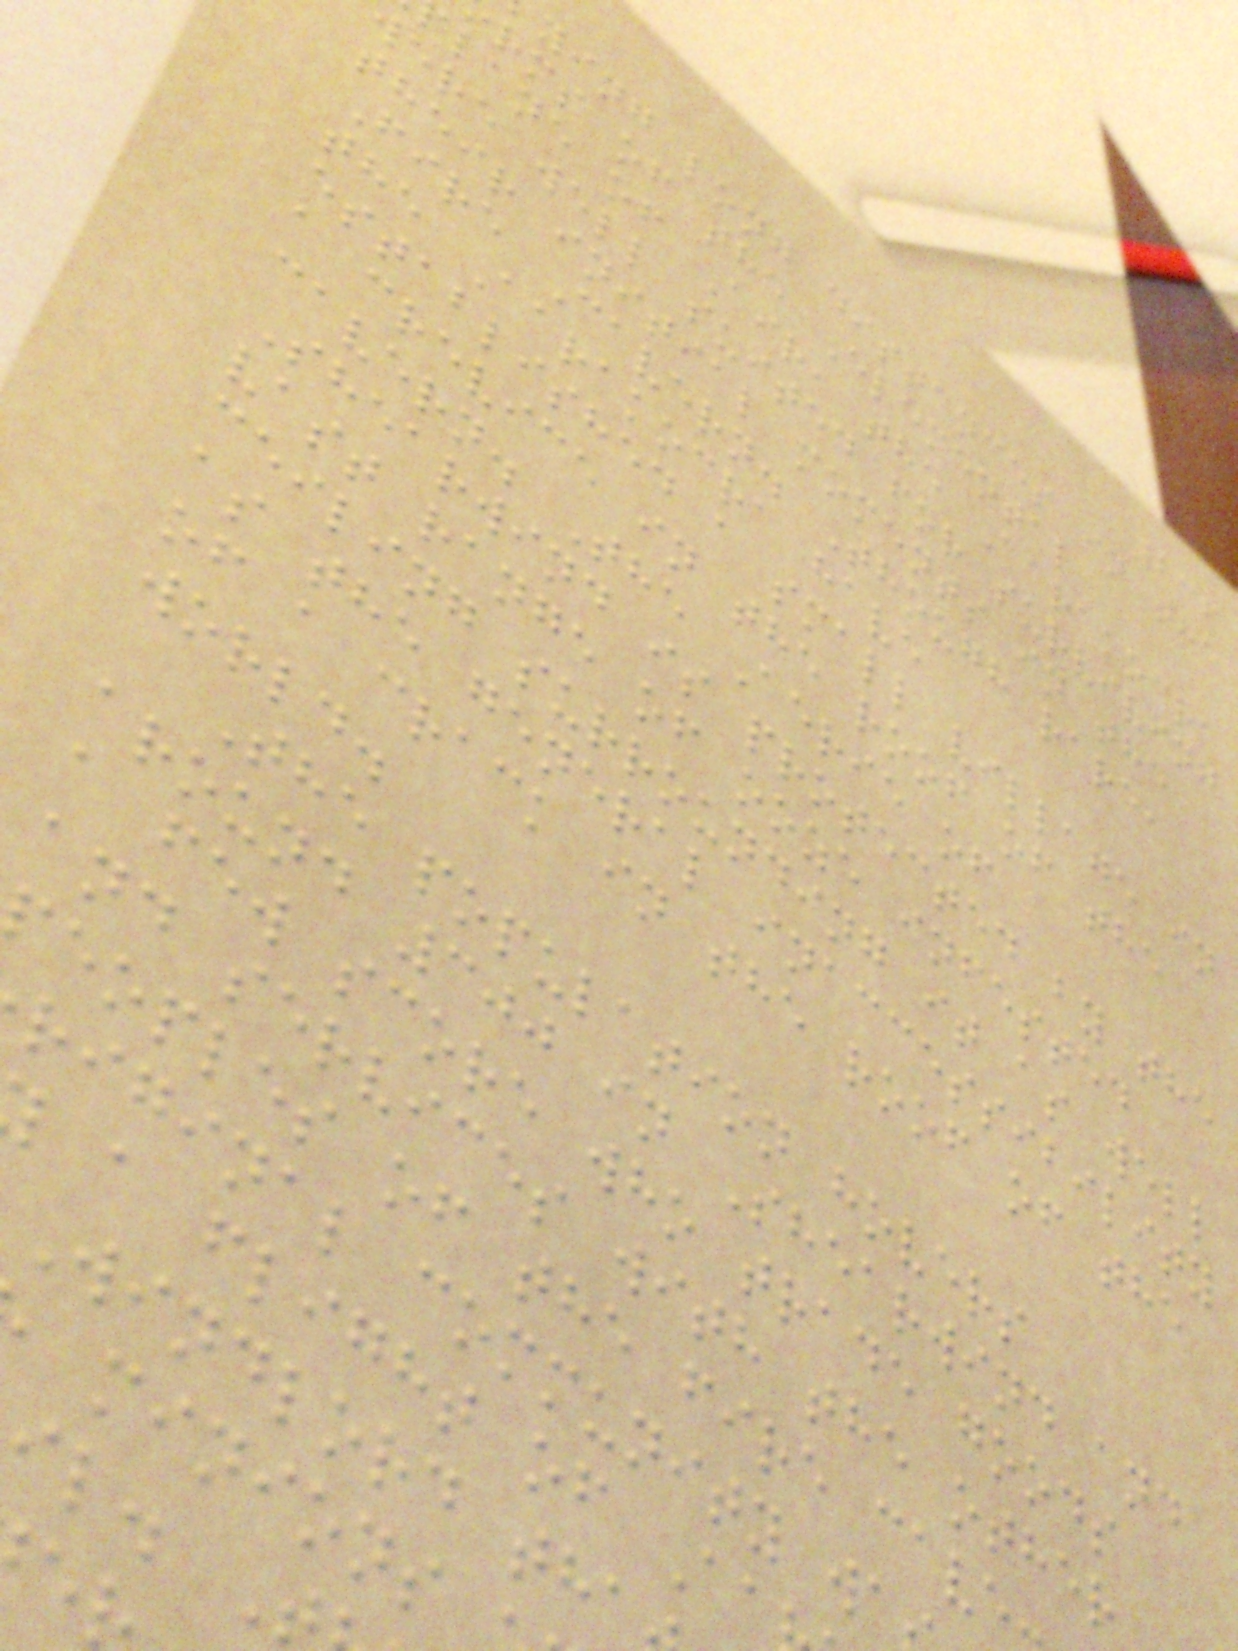236
ying long distances in the
rms of the Elemental
lane of Air, the Aarakocra
were well suited for surviving
their initial moments in the
Fire Cavern. Though rare,
the Aarakocra have
established a small village in
a crevice in the roof of the
cavern. The Aerie of
Shearwind is protected by the
vast range of ooze infested
ceiling surrounding it as well
as the general inaccessibility
of a crack in the roof of the
world.
The population hovers
around 300 in Shearwind and
a few score who trade goods
and services with the other
eoples of the fire cave
riginal community wa
a flight of Aa
Windlord tha
minions
